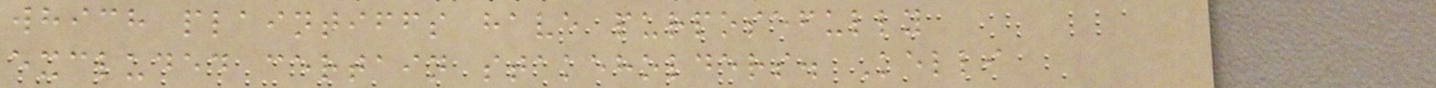which plaintiffs have purposefully
excluded certain stakeholders. Kelli
